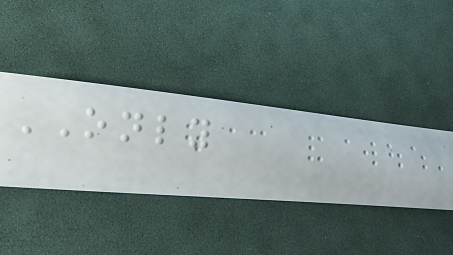ONLY
